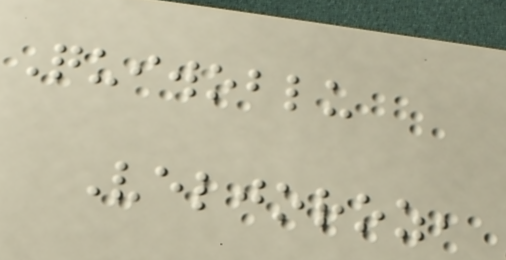Quiwoblu
Veljoroz,
